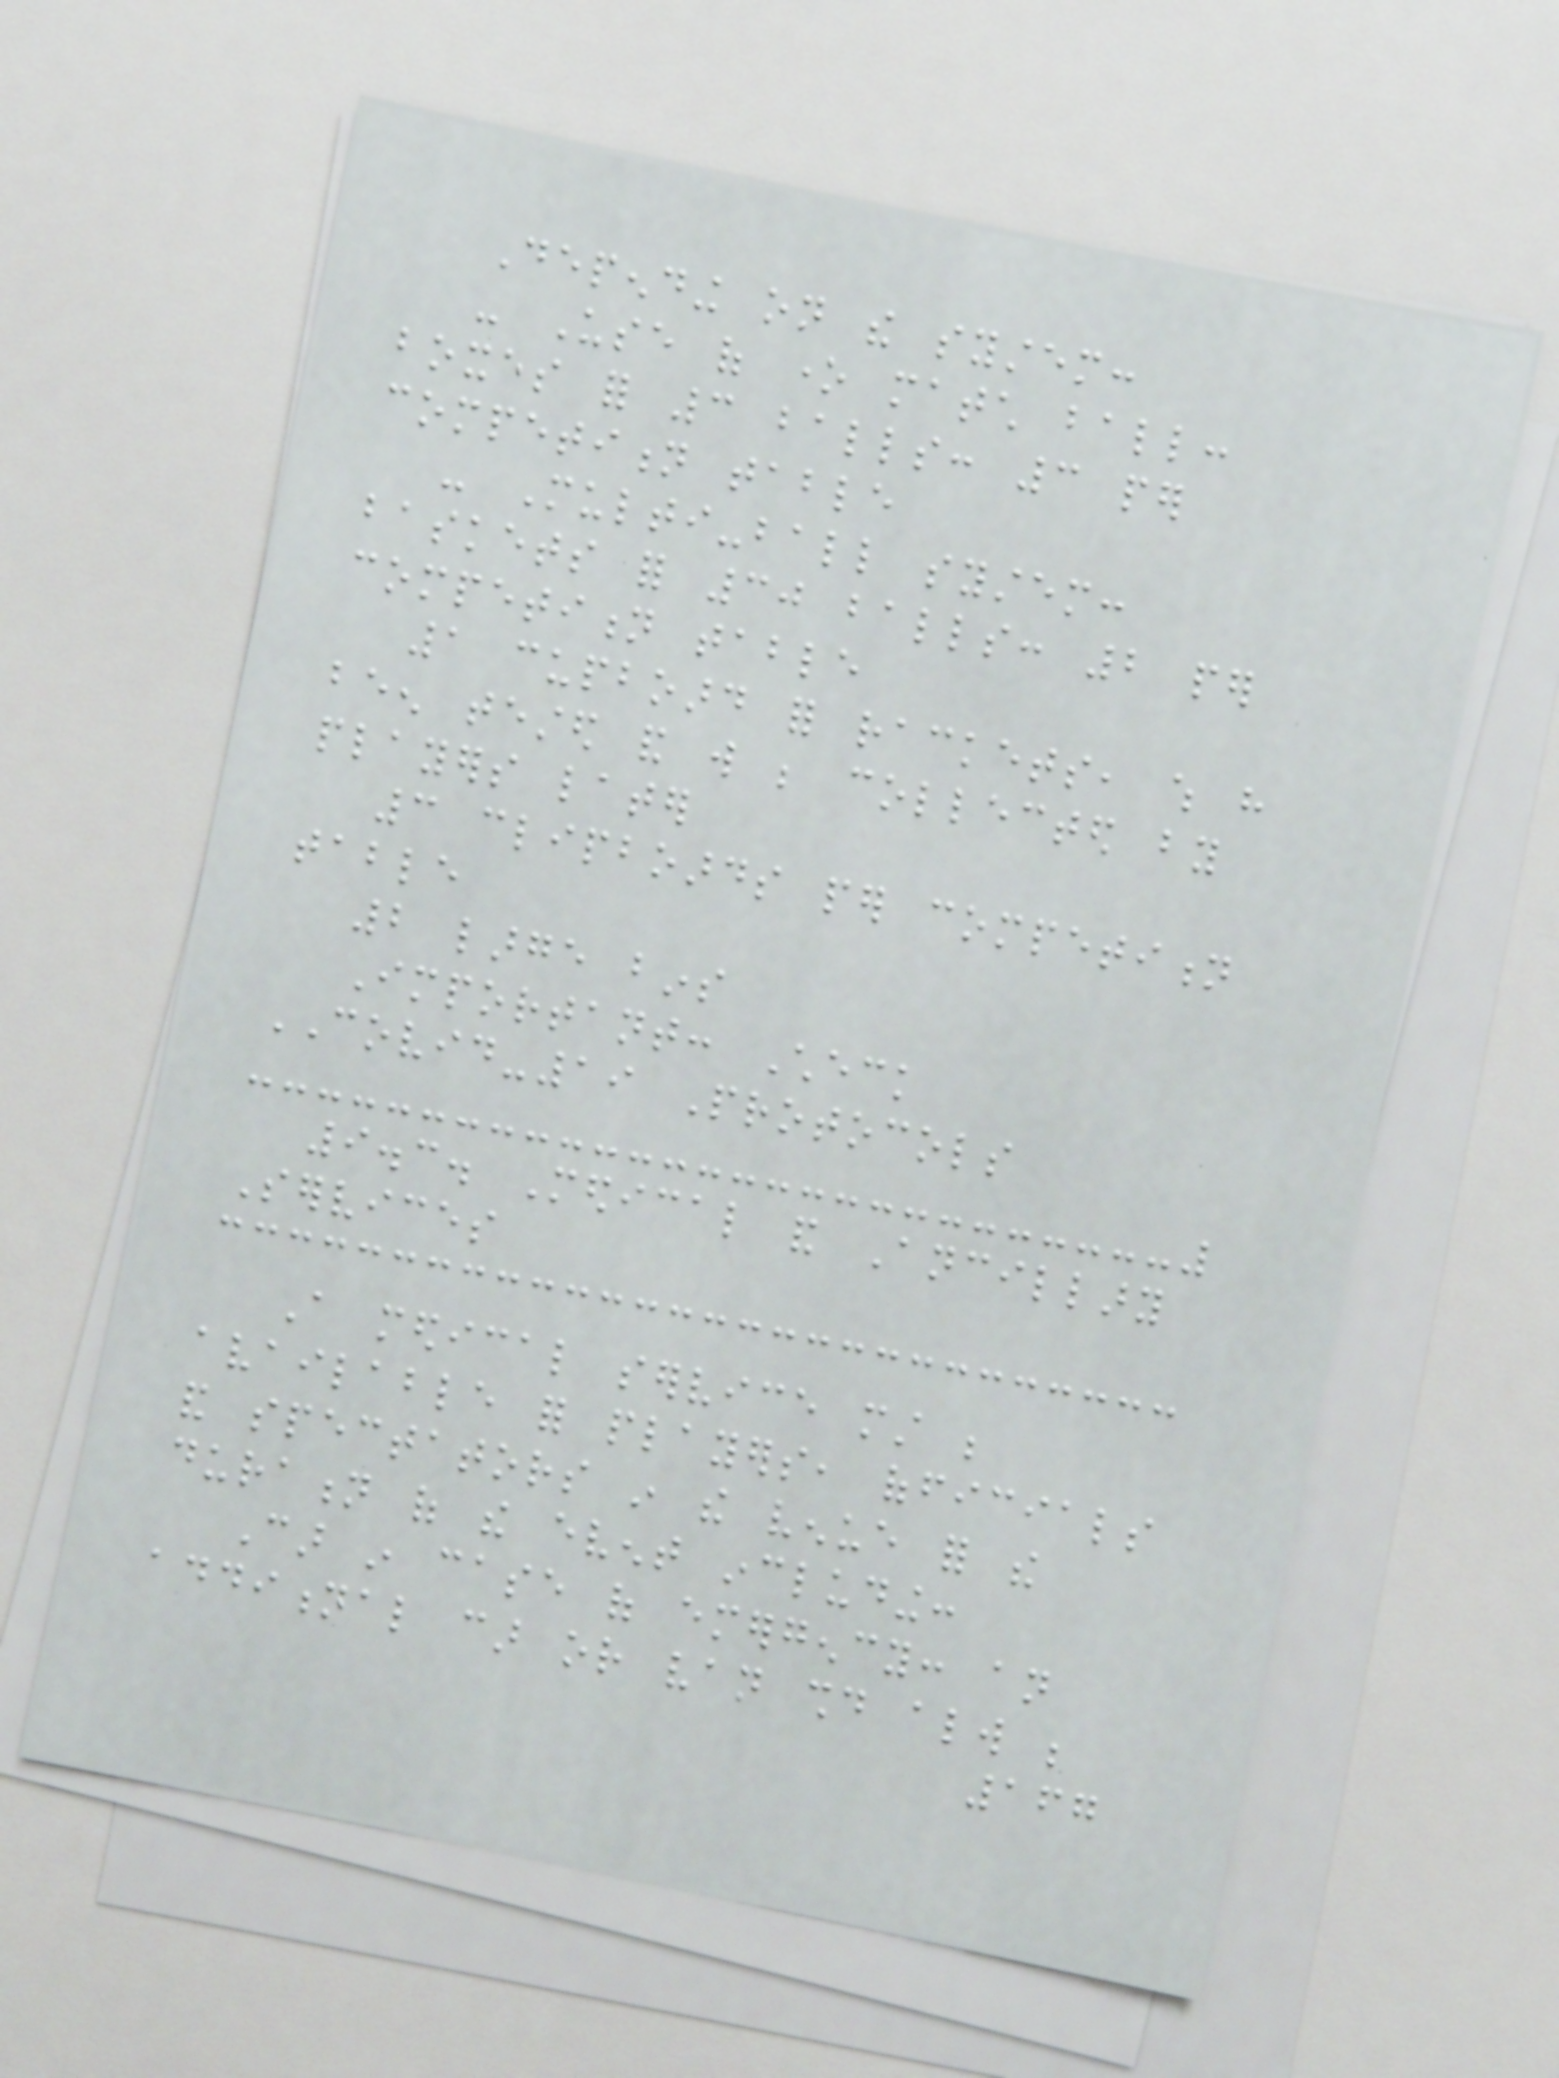Depending on the system:
- Use of one match ball:
boxes for 3 balls: 3 per
competition table
- Multi-ball system:
baskets for 30 balls: 2 per
competition table
1 cupboard for rackets, which have
been tested and will be collected by
players later
3 clipboards per competition
table
2 large bins
Important: Check
COVID-19 Protocols
9.3. Medical and Ancillary
Services
A medical service must be
available for players, officials
and spectators in the venue for the
duration of the event including:
Car in case of emergency: an
additional car or van should always be
167
